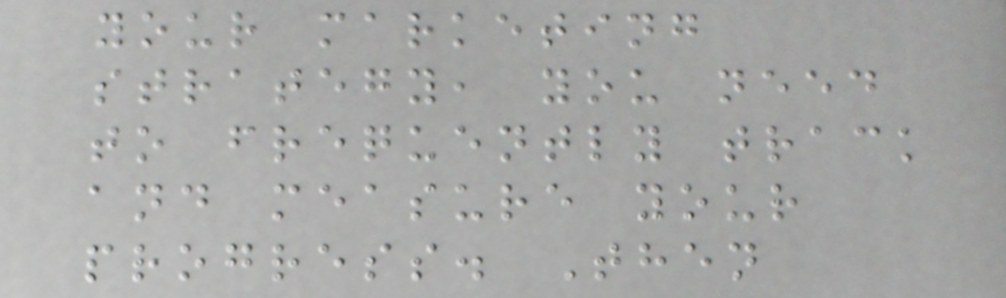your marketing
strategy, you need
to frequently track
and measure your
progress. Then
